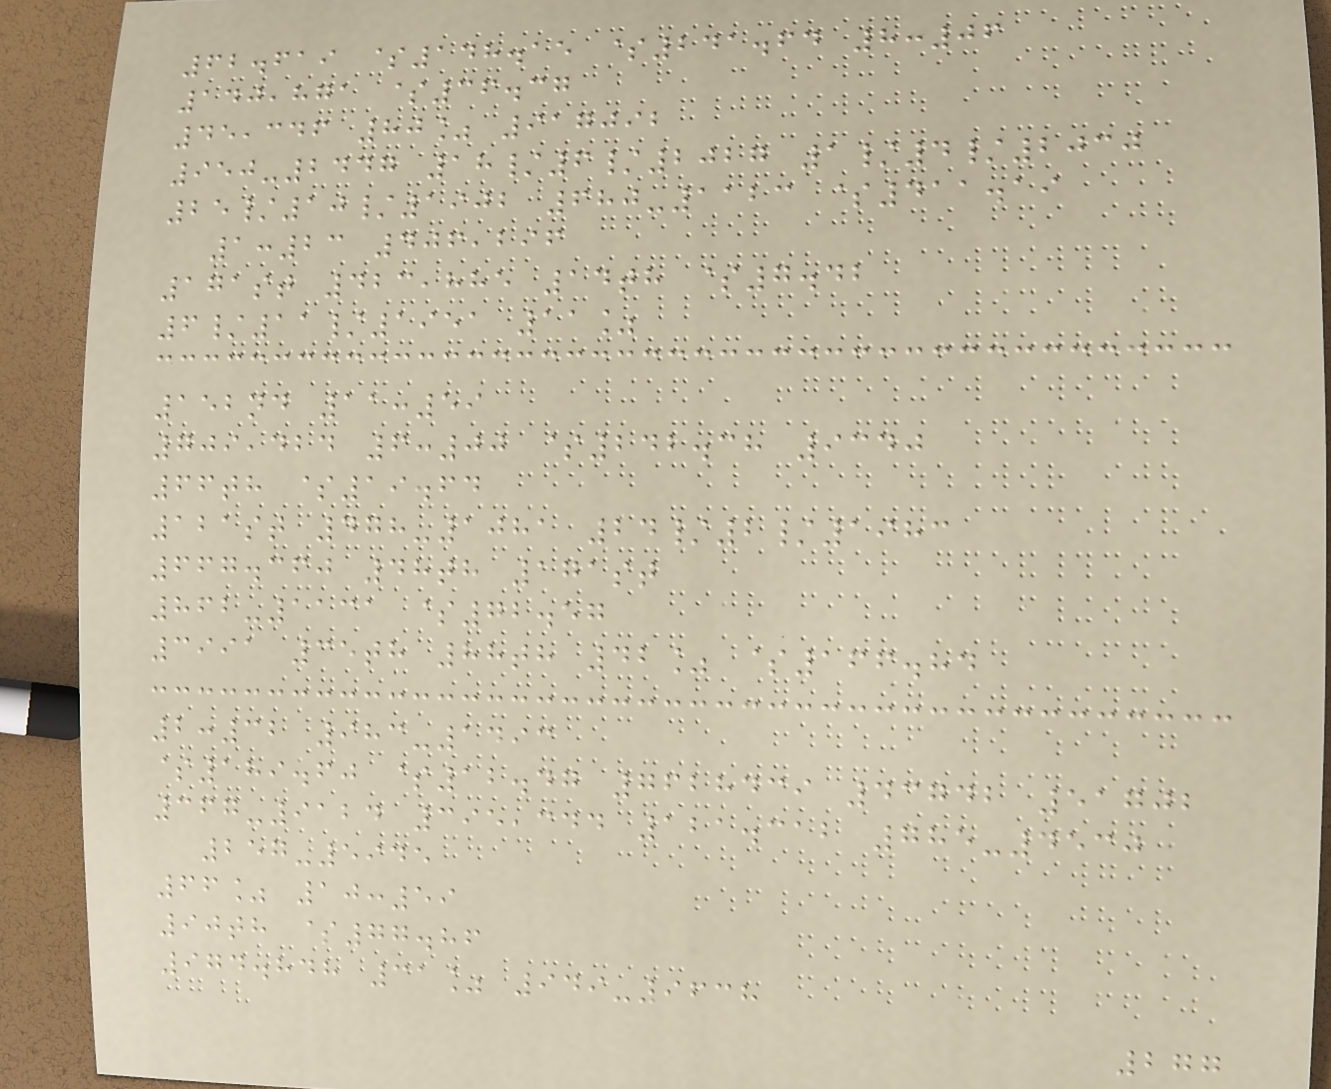62.619 $148.15 $241.64 8:06
140,871 $36.37
45,346 80% 917092
950-2447 18/6/2027 1/4/2030
25/10/1902 680-1123 $411.19
1:23 406,296
171st 423,885 14th $7.42
6/11/1951 11%
152nd 11:59
709,424 6:00 $242.38 9340
66th $19.64
121st 478-1081 24/2/1983
667.360 48th 171st
862-1131 $72.57
3991 35th 88th 42% $166.84
2:32 983-1493
$189.60 $12.47 7628439 43742 51702
367-9124 395,344 121.312 785-4530
257-5945
66% 10:59
90th $77.86
974.848 31% 949-9638
277
